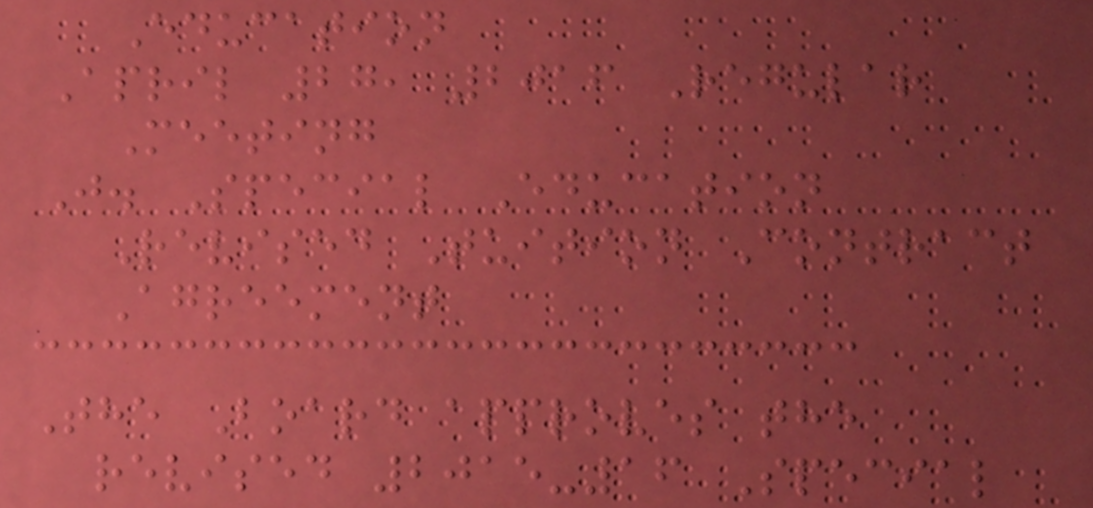Education
April 27, 2016 Regular
Meeting
J. Special Education
Revised Tuition Contract
Agreement
The Board approves the
revised 2015-16 Special
